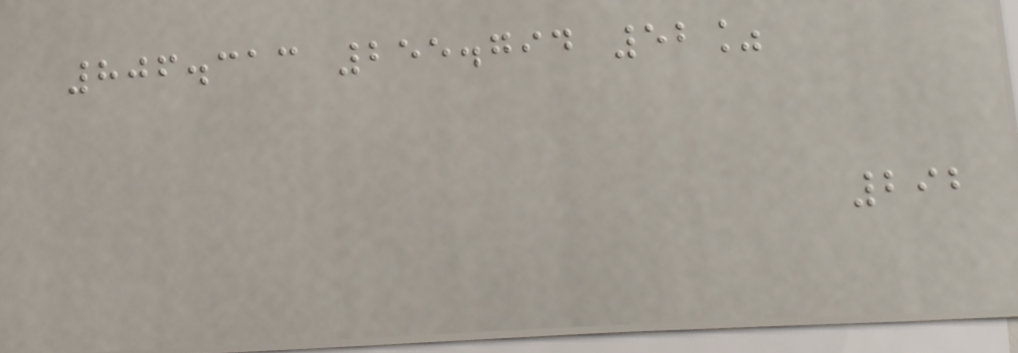806.313 255.794 52%
292
